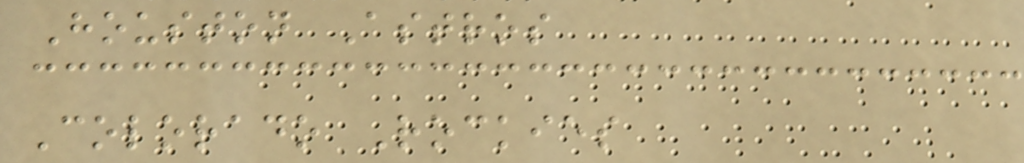Houston Astros
Colorado Rockies
